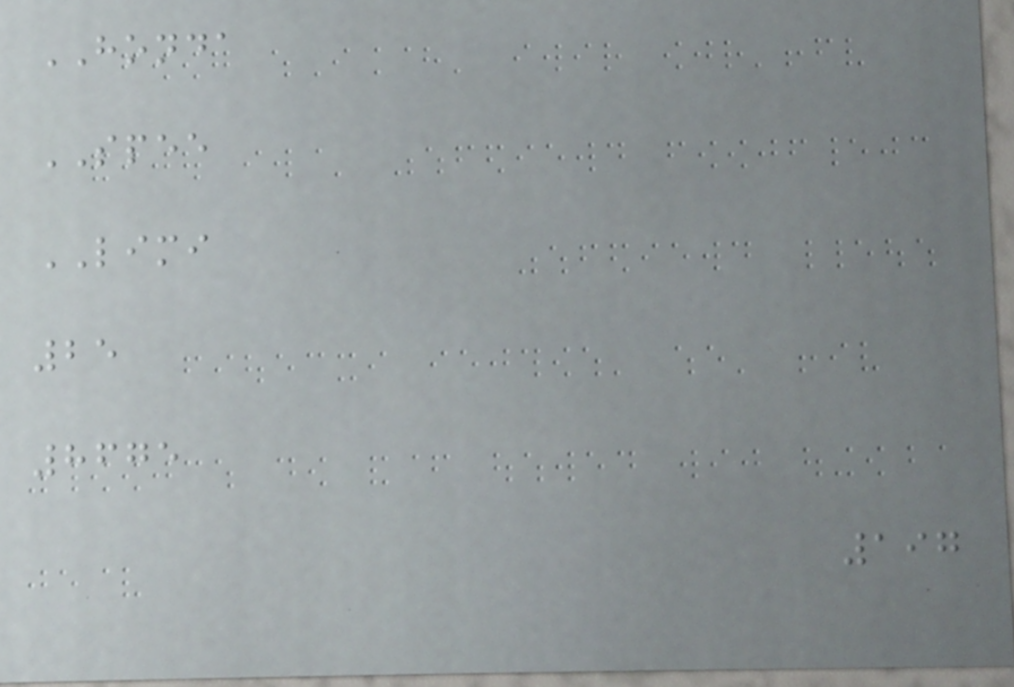HONDA
SPEE
LIMI
25
8675
197
